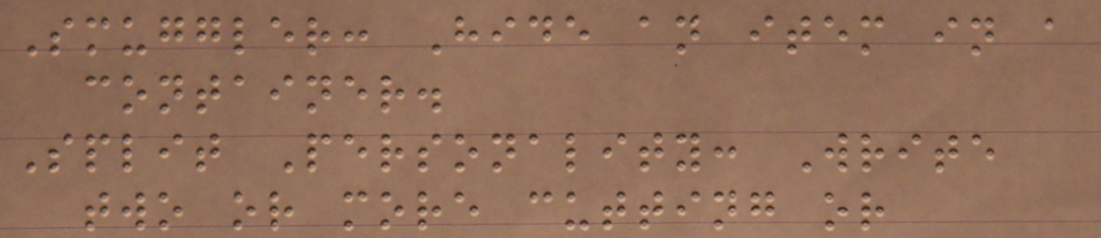Smuggler: Hide an item in a
container.
Split Personality: Write
two or more cutting or
